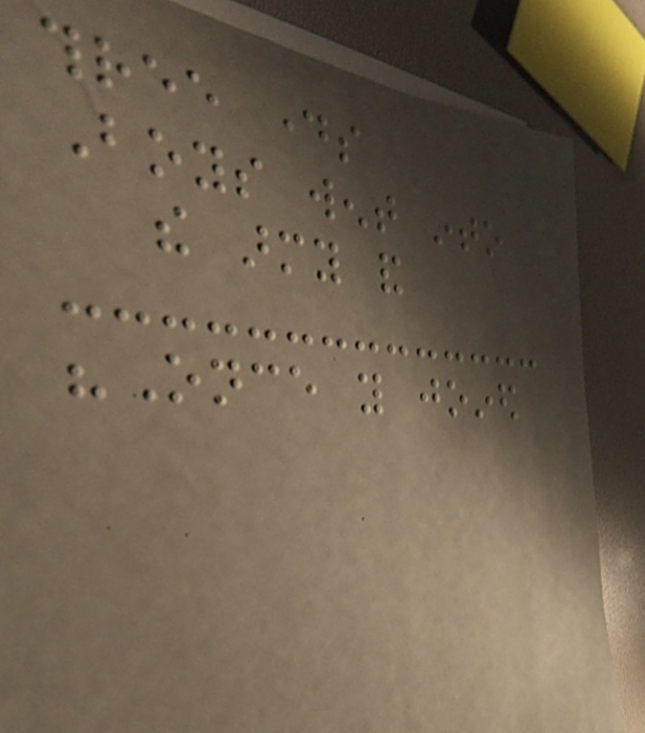three days
Boys went into
the army and
"Once you joined
